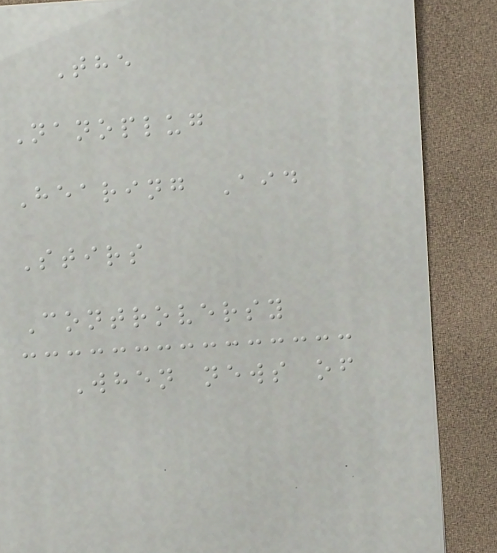The
Nanoplug
Hearing Aid
Stirs
Controversy
When news of
